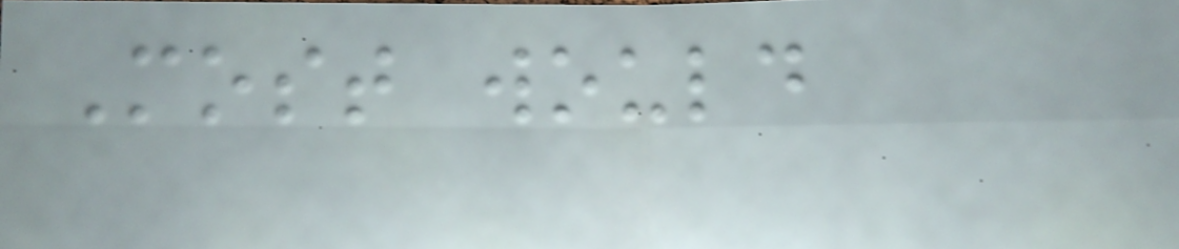Most would
